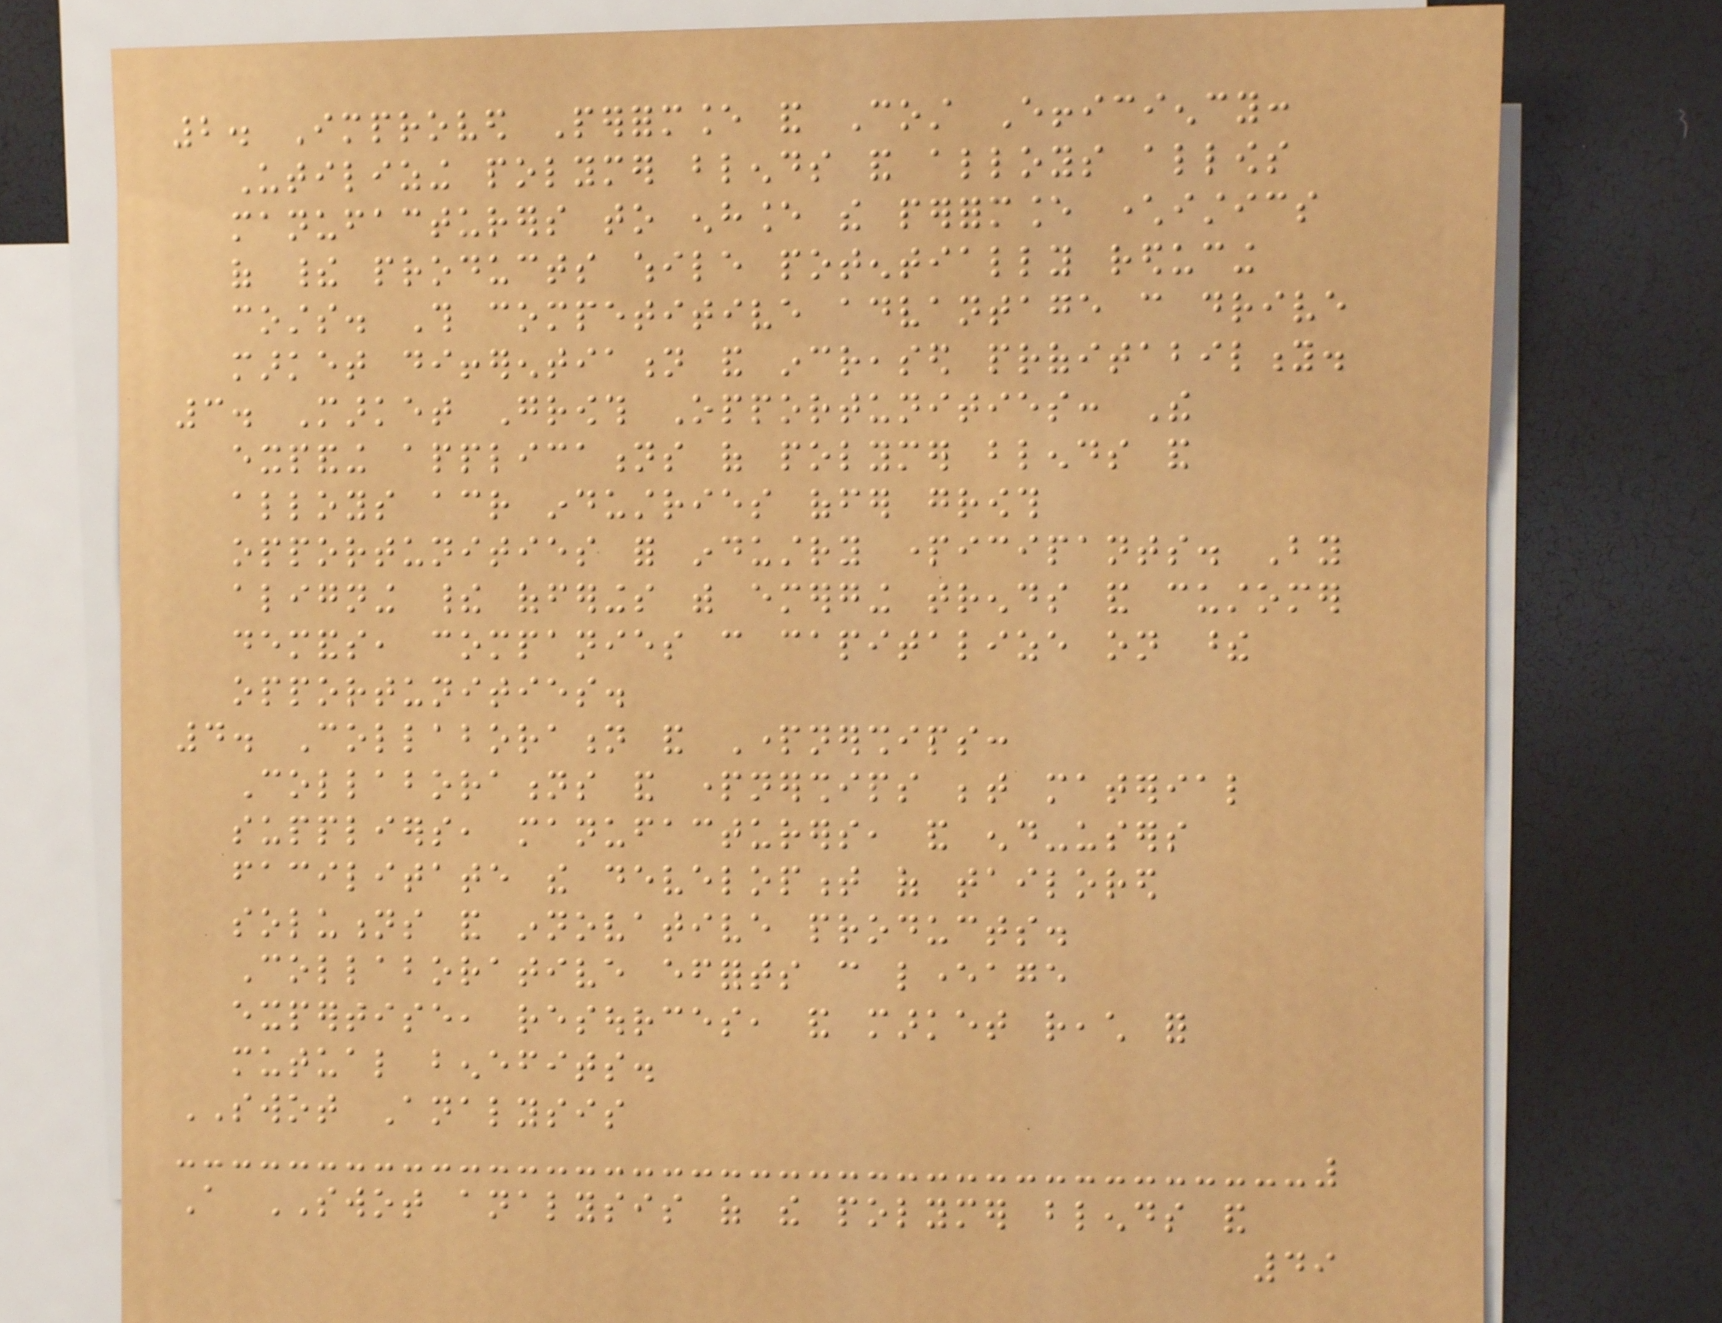2. Improved Performance and Cost Efficiency:
Utilizing polymer blends and alloys allows
manufacturers to enhance the performance characteristics
of their products while potentially reducing
costs. This competitive advantage can drive
market differentiation and increased profitability.
3. Market Growth Opportunities: The
expanding applications of polymer blends and
alloys across industries offer growth
opportunities for industry participants. By
aligning their offerings with emerging trends and customer
demands, companies can capitalize on these
opportunities.
4. Collaboration and Partnerships:
Collaborations and partnerships between material
suppliers, manufacturers, and end-users
facilitate the development of tailored
solutions and innovative products.
Collaborative efforts can leverage
expertise, resources, and market reach for
mutual benefits.
SWOT Analysis
A SWOT analysis of the polymer blends and
49
